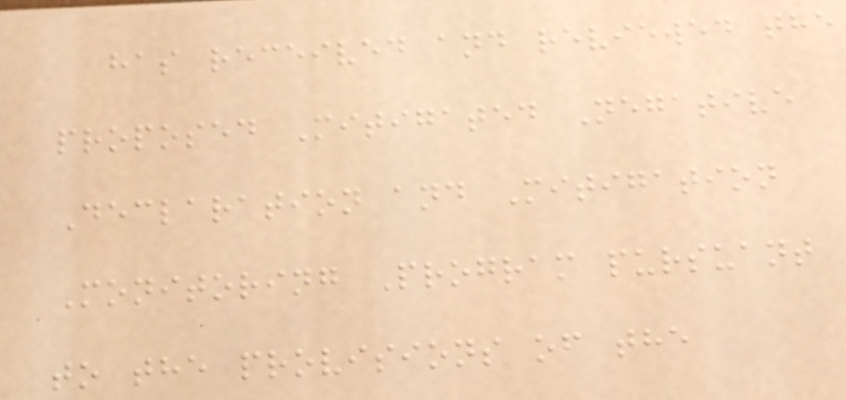has received and reviewed the
proposed Mitigated Negative
Declaration and Mitigation
Monitoring Program pursuant
to the provisions of the
